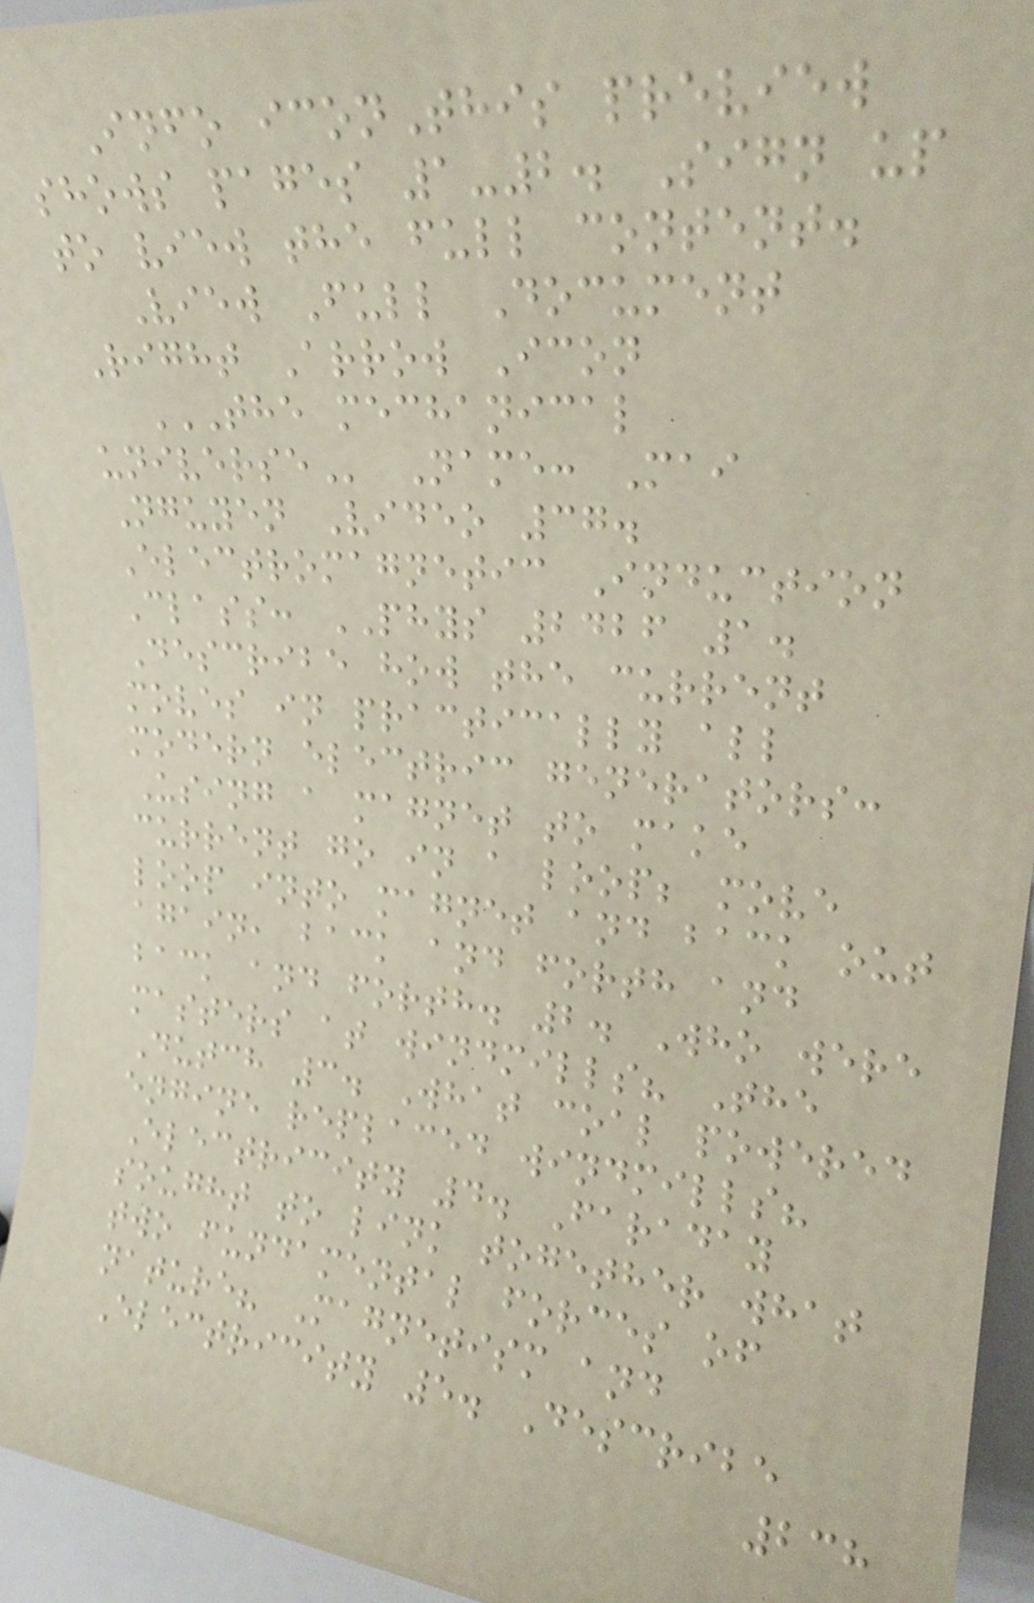Info iconThis preview
shows pages 1-2. Sign up
to view the full content.
View Full Document
Right Arrow Icon
THE MECHANICAL
UNIVERSE Name: Mai
Nguyen Video 37.
Electromagnetic Induction
Class: PHYS 2426 1.
Describe how the current
moves in practically all
modern electric generators:
Using a magnet to make
current go in a loop; move
loop into magnet and back out
again, back and forth and
back and forth. 2. Who were
masters at windmills? The
Dutch 3. What coal powered
engine replaced windmills?
Electricity 4. Faraday
sought to link together what
two fundamental forces of
nature? Magnetism and
Electricity 5. Describe
238
